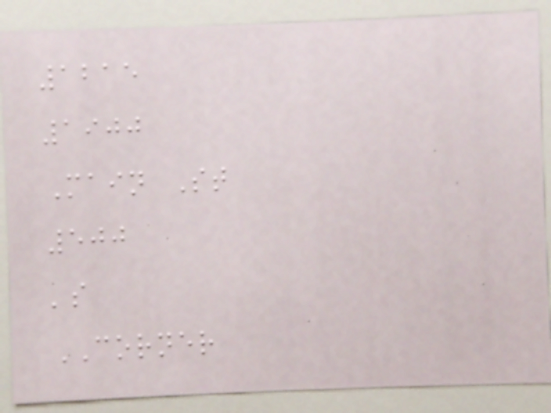1215
1900
Main St
500
's
CORNER
